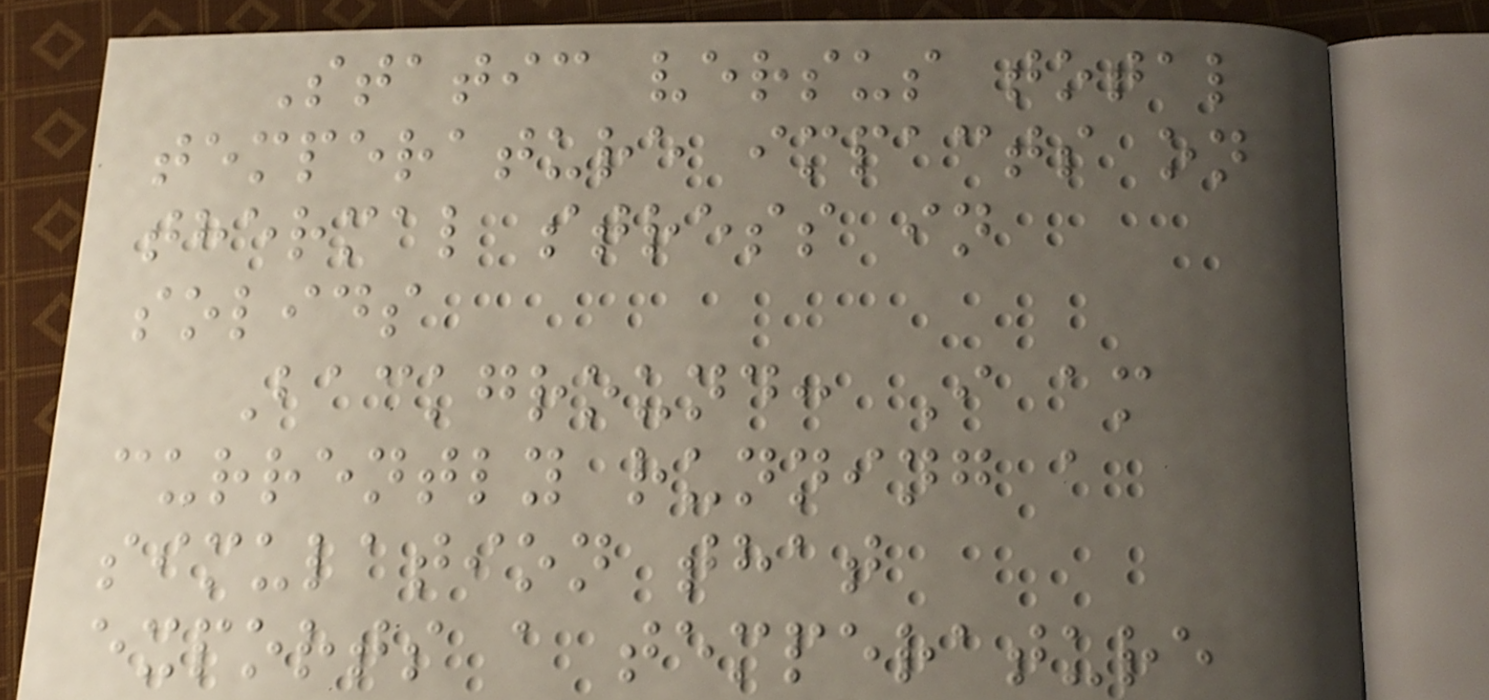Static versus total
temperature impacts on
thermal stress in
solids
Background: I am
currently running a
simulation that
exports a temperature
